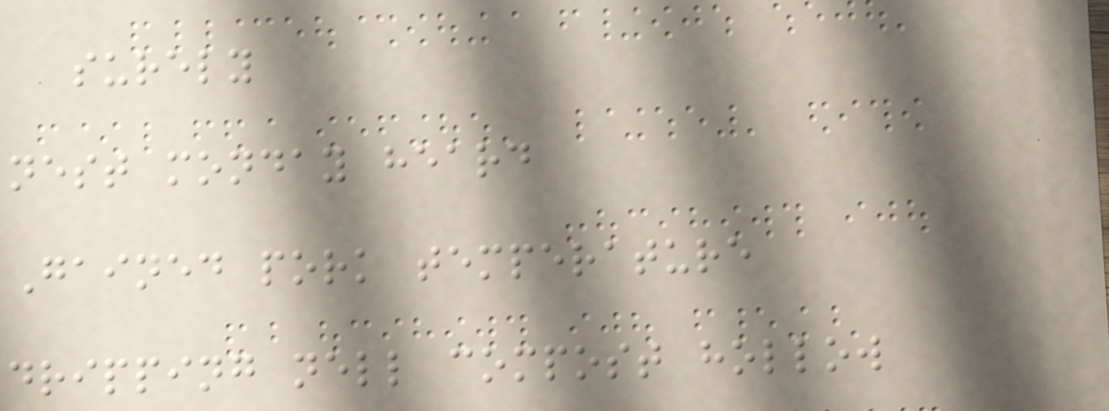surely
nest monday heard
Gained pork temperature
dripping nell compost hollow
